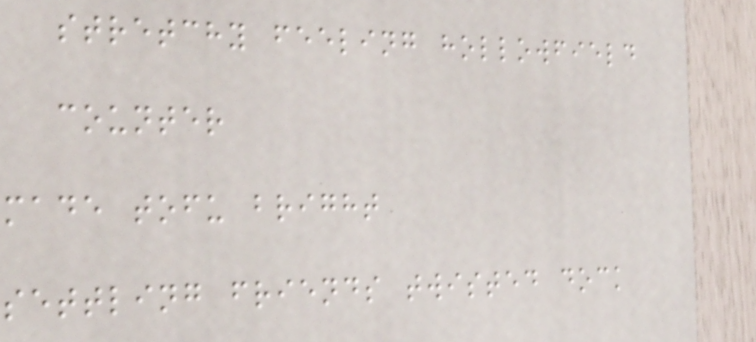stretchy feeling hollowfield
counter
made tofu bright
settling friends twisted dock
